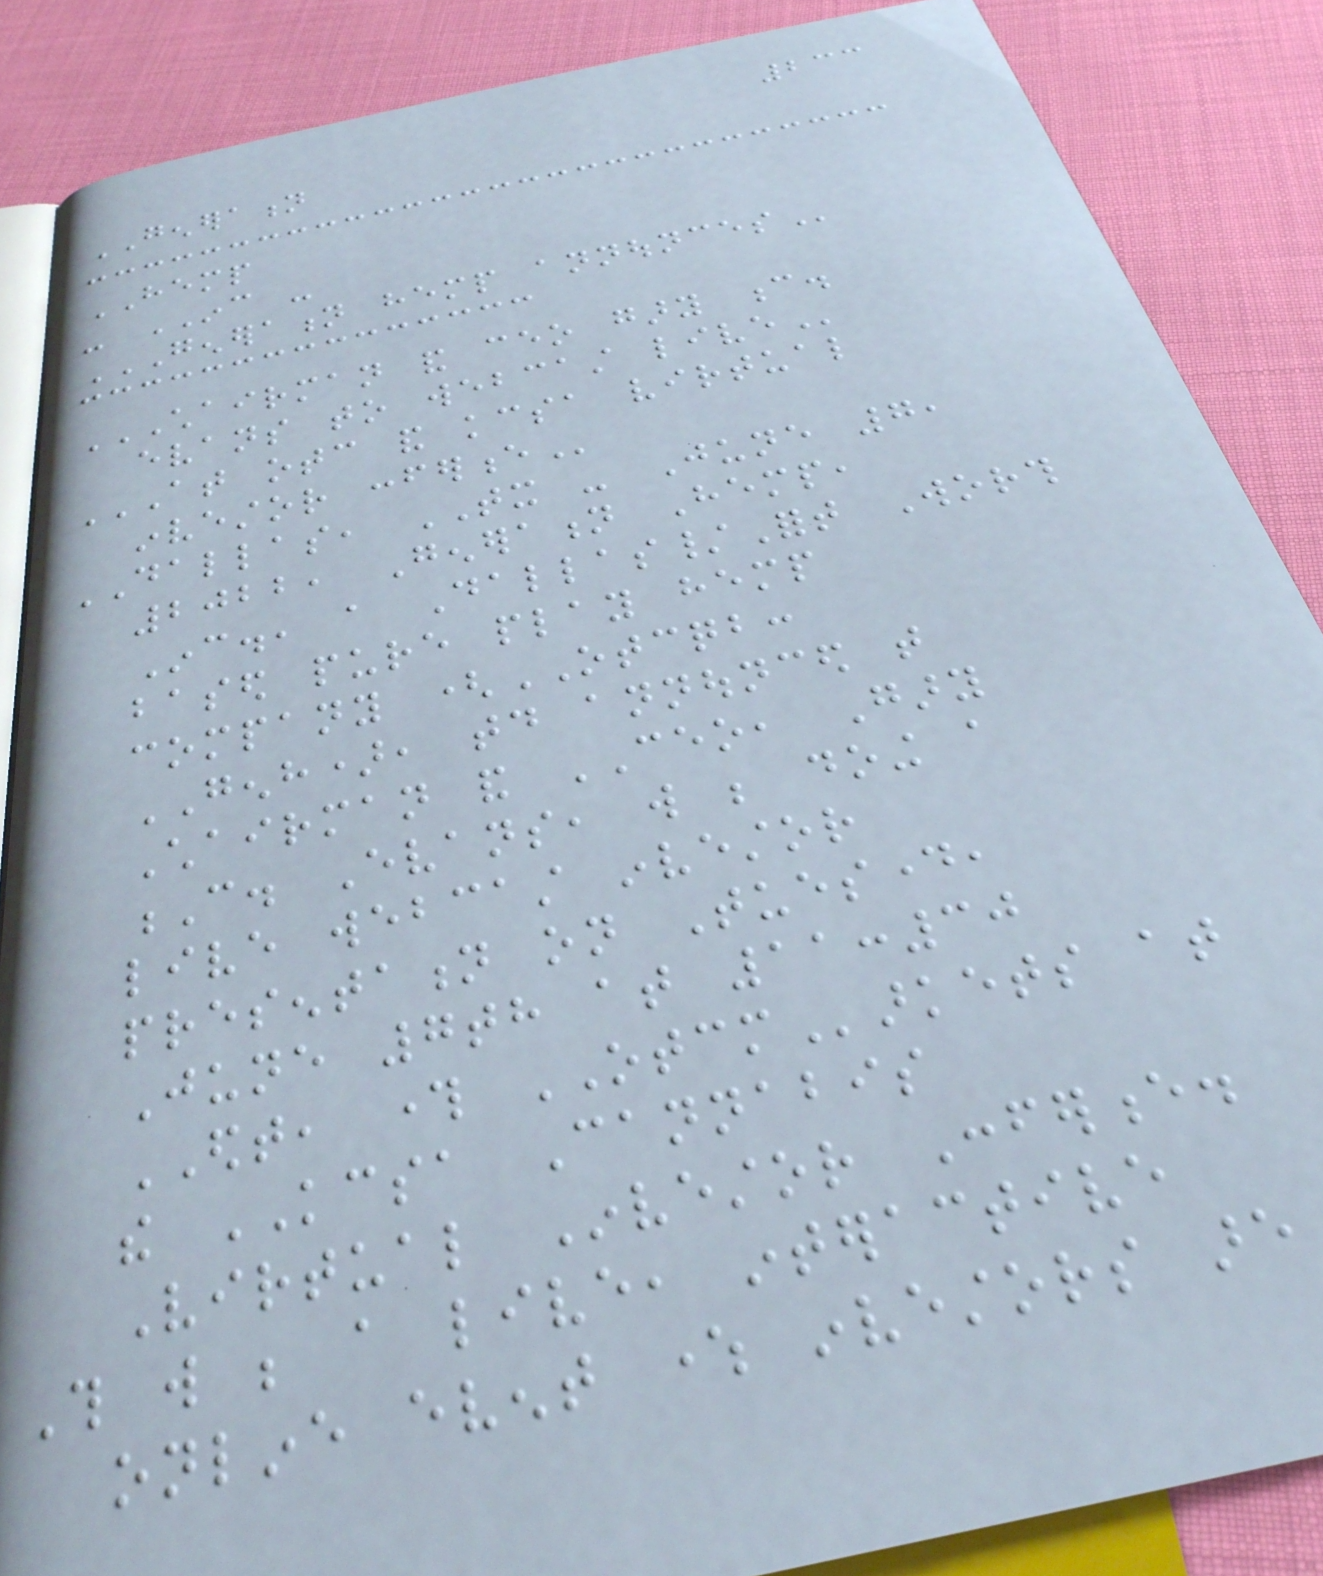233
GENERATION
HEMP
- INC -
GENERATION HEMP ANNOUNCES
CHAIRMAN AND CEO GARY C.
EVANS TO WEBCAST LIVE
AT OTC AND KCSA VIRTUAL
INVESTOR CONFERENCE
DALLAS, TX - June 7,
2022, Generation Hemp,
Inc., a Dallas/Fort Worth
based pure play hemp
company (OTCQB:
GENH), today announced that
Chairman and CEO, Gary
C. Evans, will be doing a
live webcast investor
presentation on Tuesday,
June 7th at 11:30
EDT, through OTCMarkets at
the KCSA Cannabis
Virtual Investor Conference.
This will be a live, interactive
online event where investors are
